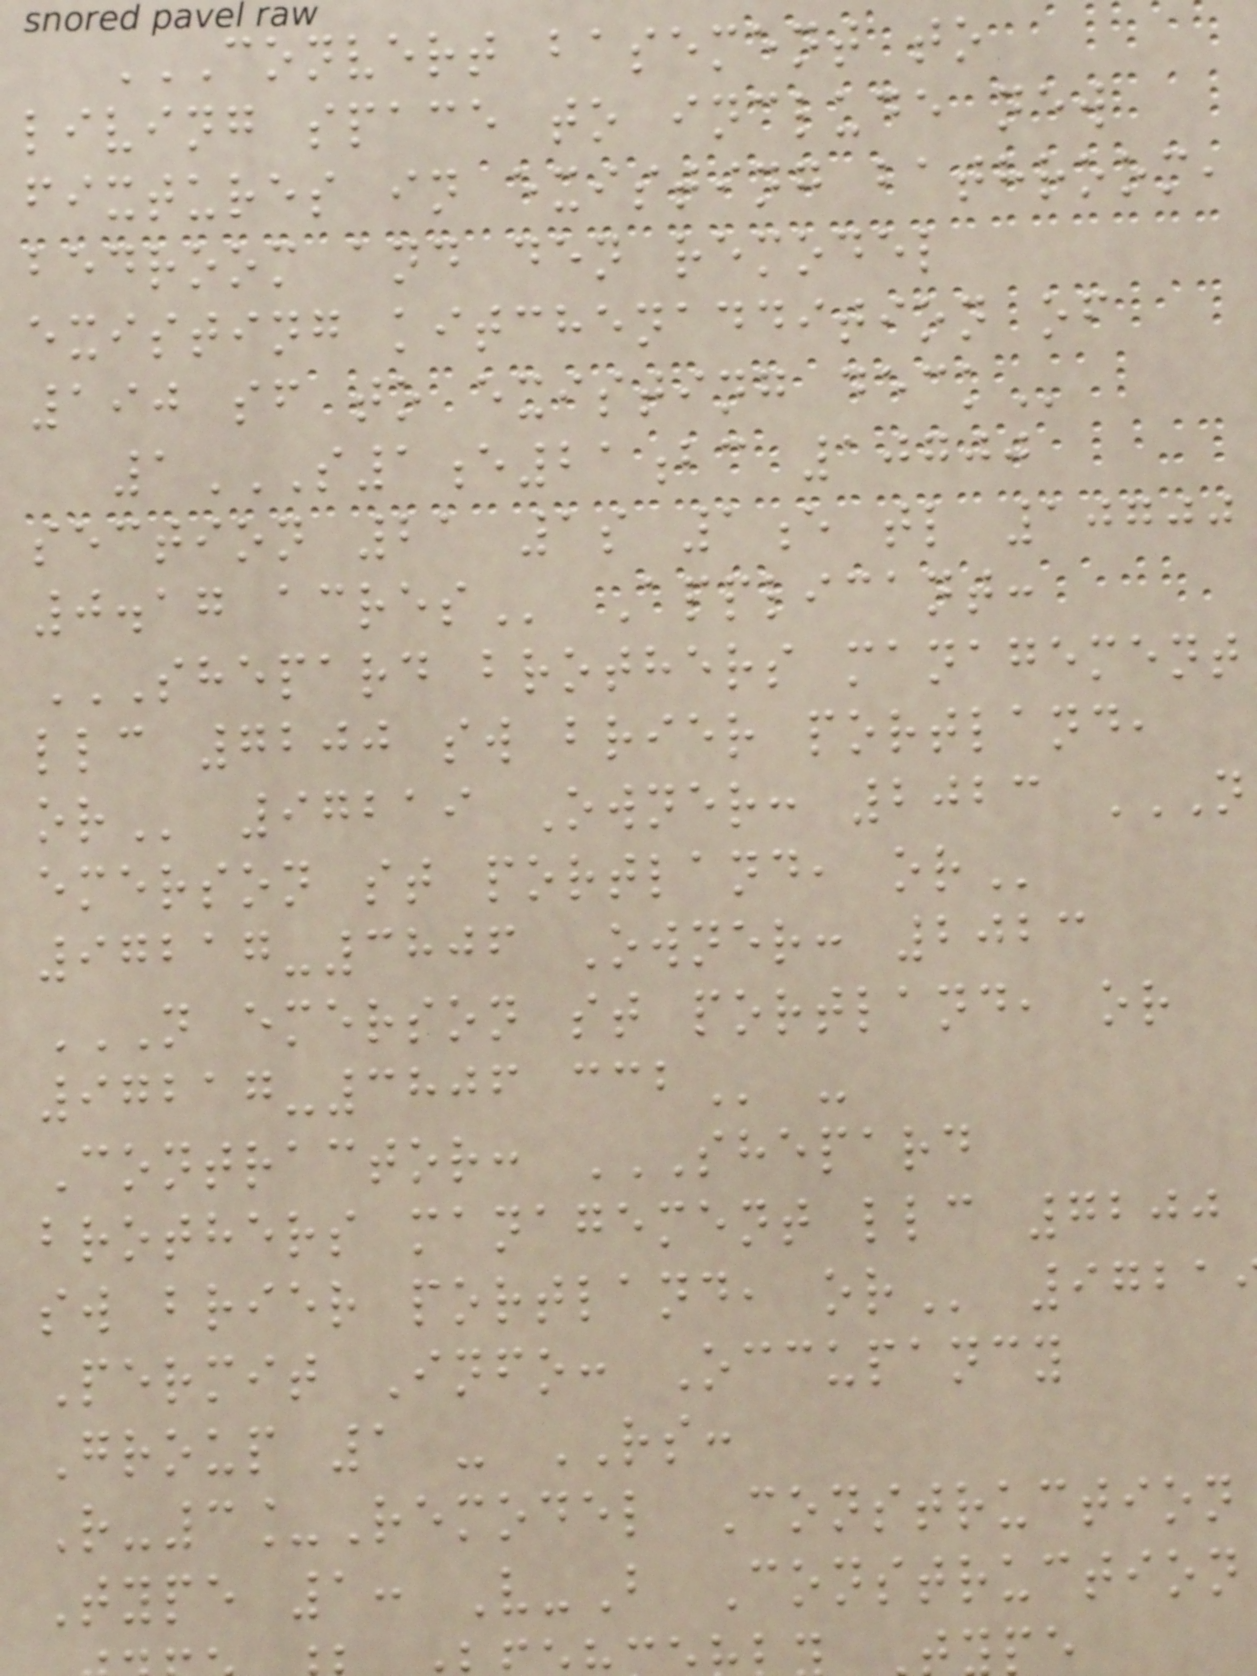CONVERT BASEMENT TO
living space to include new
fixtures in existing bathroom,
bedroom and den remodel
existing kitchenaddition of
190 sf to existing
1S1E21BC 10700
section 21 1s 1e tl 10700
SHEPARD BROTHERS MANAGEMENT
llc 7200 sw brier portland,
97219 Owner: 2023
emerson st portland,
97217-3806 Owner: 2023
N EMERSON ST PORTLAND, OR
97217-3806
Contractor: SHEPARD
brothers management llc 7200
sw brier portland,
Permit Info: Occupancy
Group 1 - RS:
R-3_Remodel Construction
Type 1: V-B Construction
